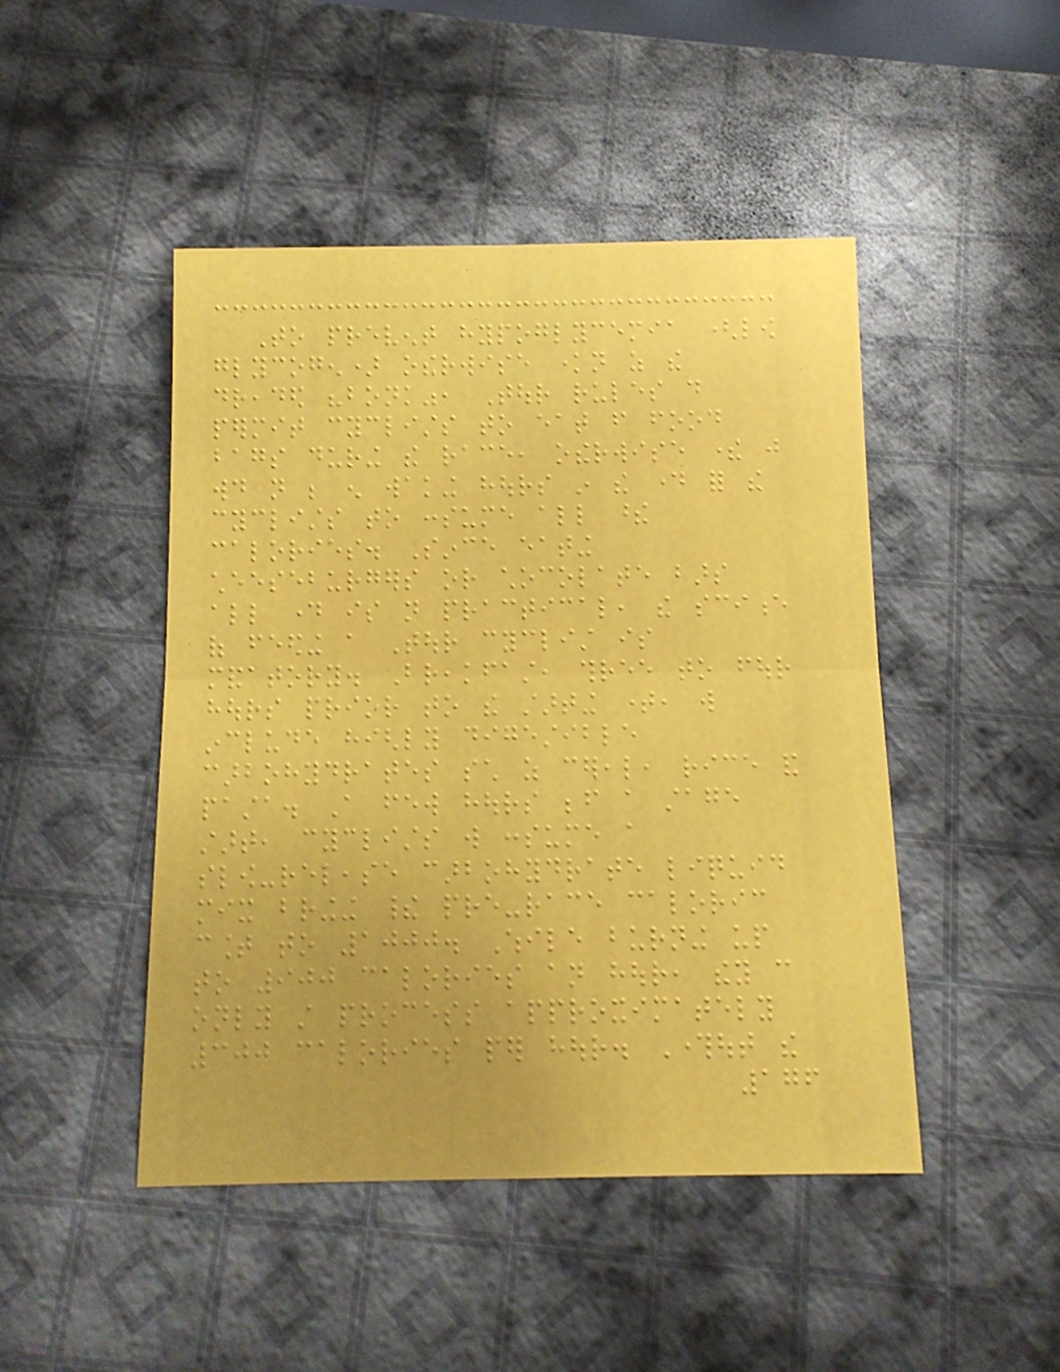To prevent hypoglycemia (low
glycogen) otherwise known as the
dreaded "bonk", Tour rules do
permit cyclists to eat from food
bags during the race, otherwise there just
would not be enough waking hours in the day for the
cyclists to consume all these
calories. Since eating
cheeseburgers or chocolate bars
all day is not practical, the science
of feeding a Tour cyclist is
mandatory. Breakfast, three to four
hours prior to the starting time, will
include highly digestible
carbohydrates such as cereal, rice and
pasta. A few hours before a stage
start, cyclists will consume a
slow-release carbohydrate liquid
mix bringing their pre-race caloric
count to 1000. While burning up
to 900 calories an hour, they can
only still process approximately
300 calories per hour. Throughout the
176
